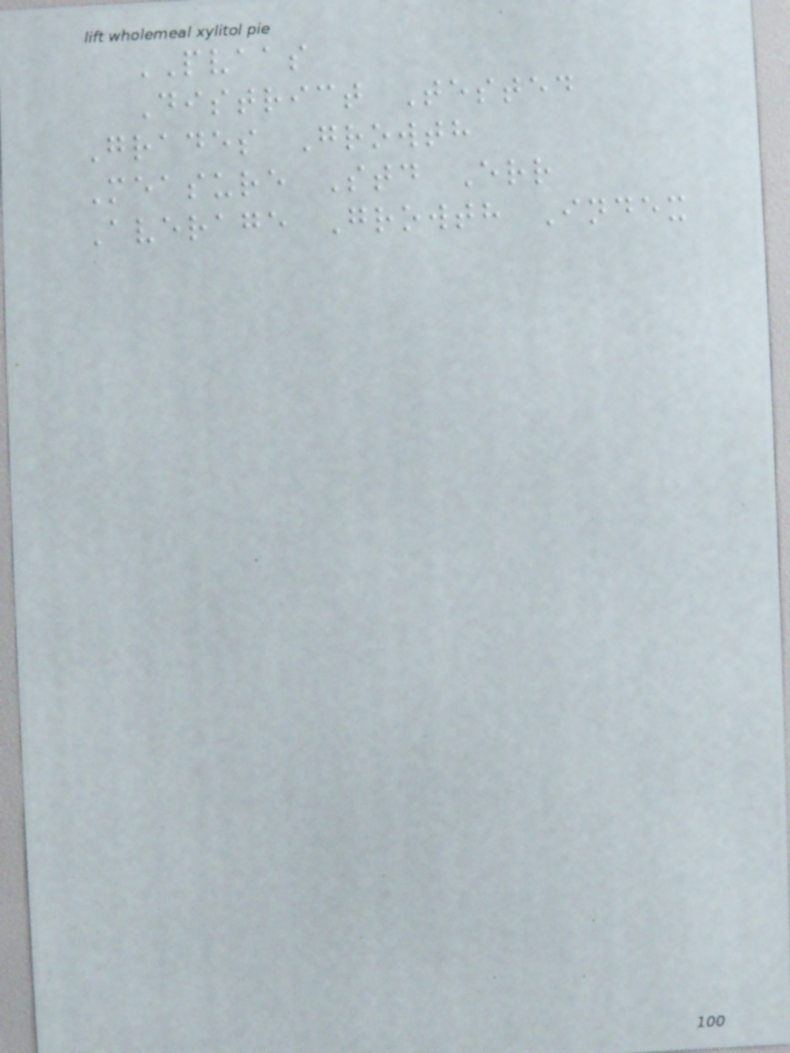PVAAS
District Tested
Grades Growth
Measure Std Err
Average Growth Index
